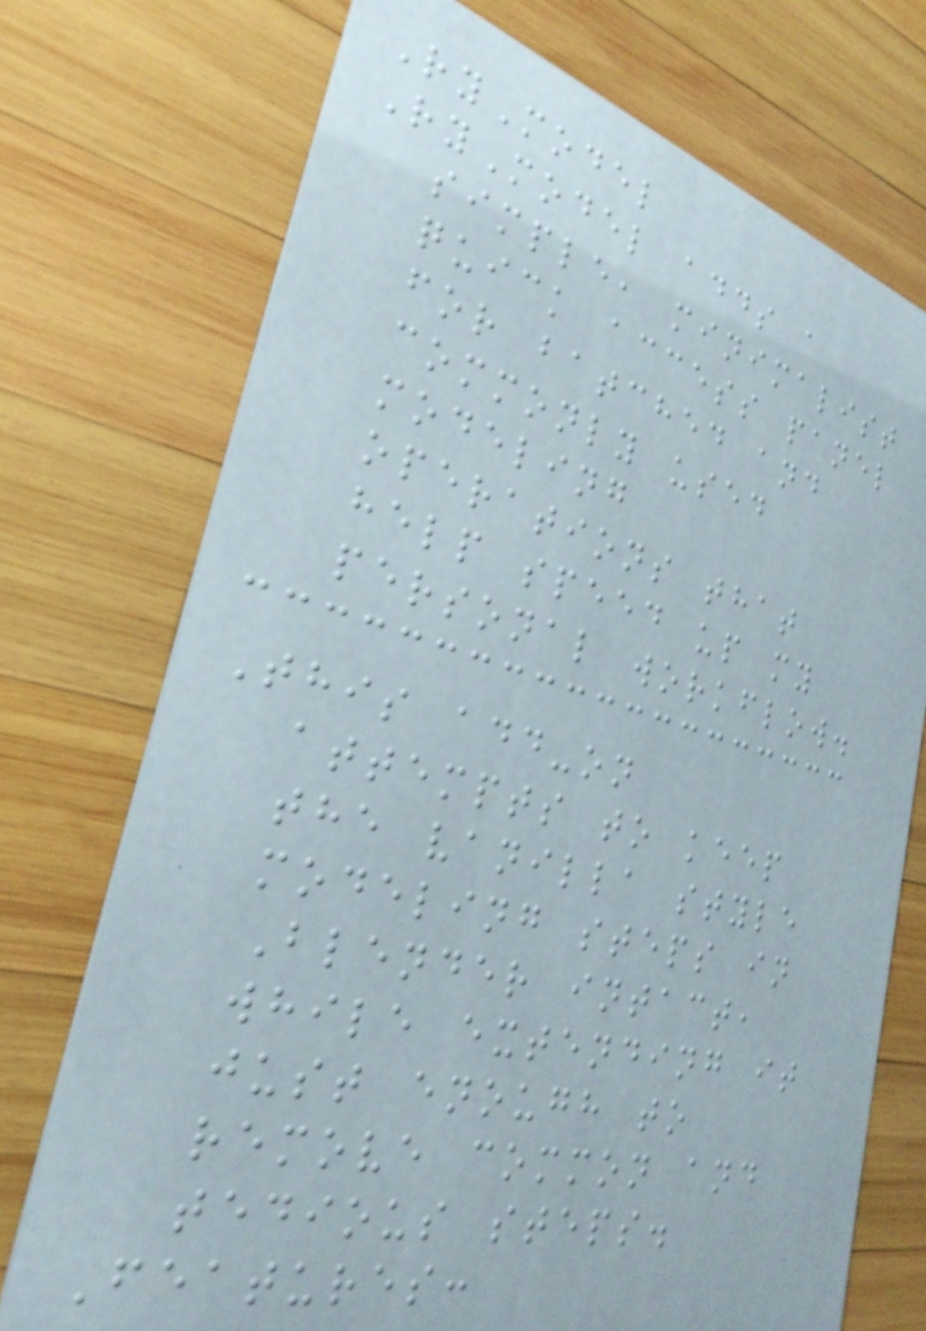RyModel
RyModel adds a
simple, minimalist
quick access panel
for batched and
commonly used
modeling
operations that
help speed up my
personal workflow.
This add-on
attempts to keep
the vanilla style
modeling steps in
Blender intact,
while extending it
just enough to
remove common and
tedious steps.
Features:
